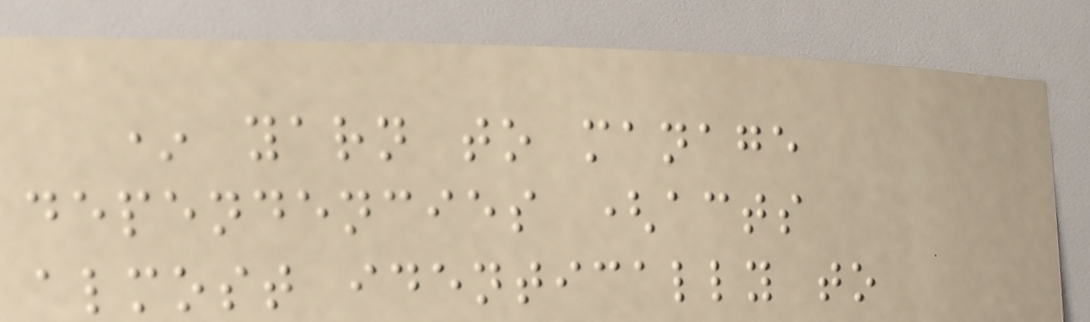* yarn to manage
dependencies (acts
almost identically to
